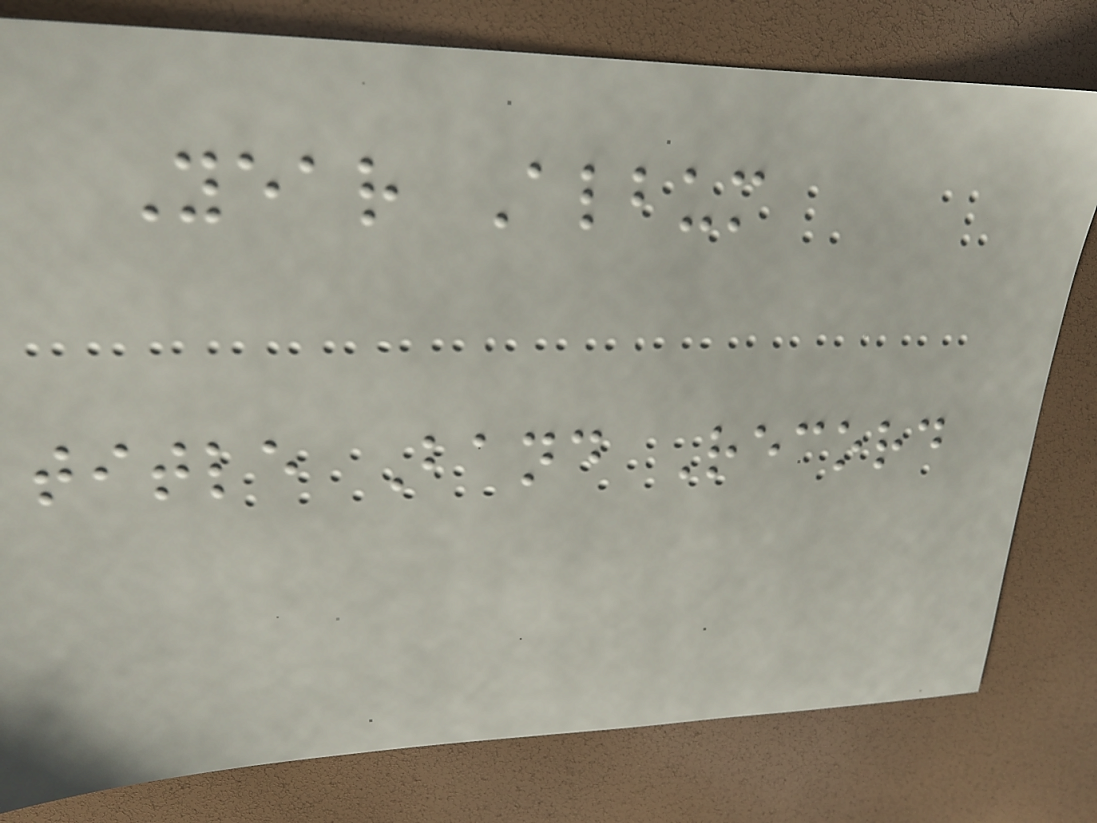Year Album
title Band Record
